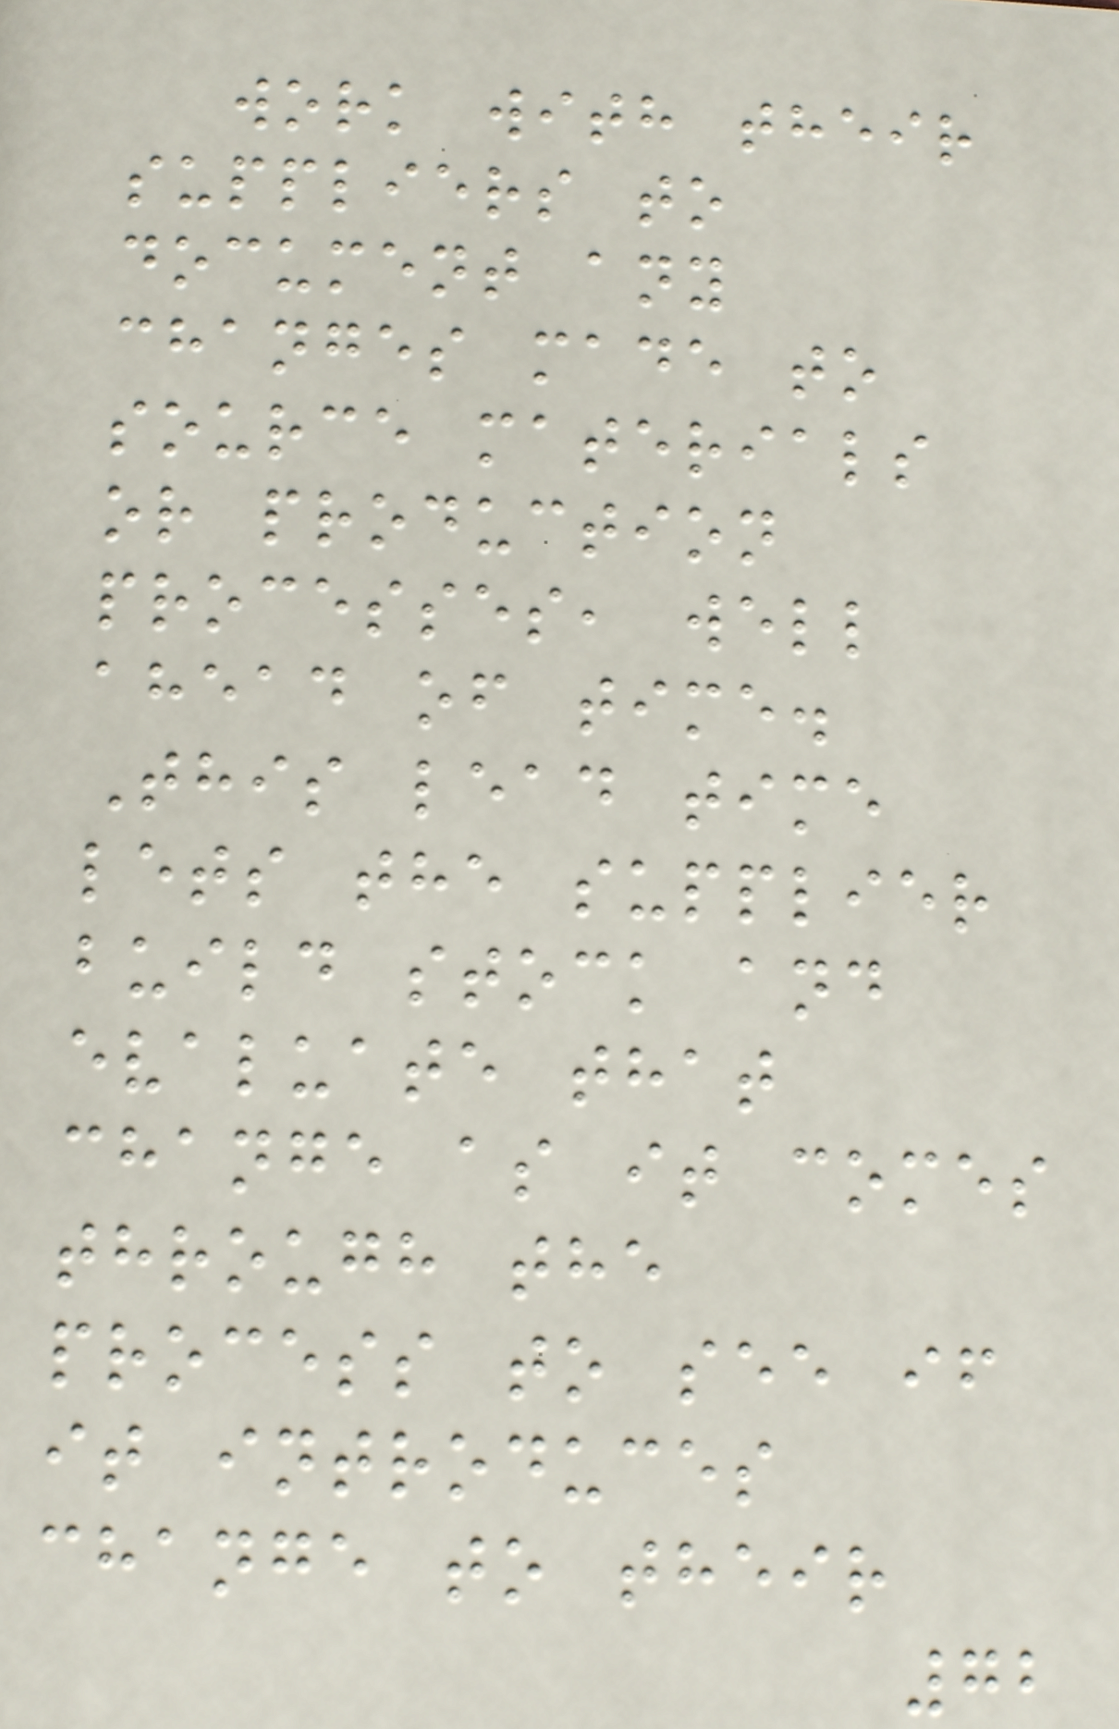work with their
suppliers to
document any
changes made to
source materials
or production
processes, well
ahead of time.
This lead time
lets the supplier
build stock and
evaluate that
change as it comes
through the
process to see if
it introduces
change to their
72
